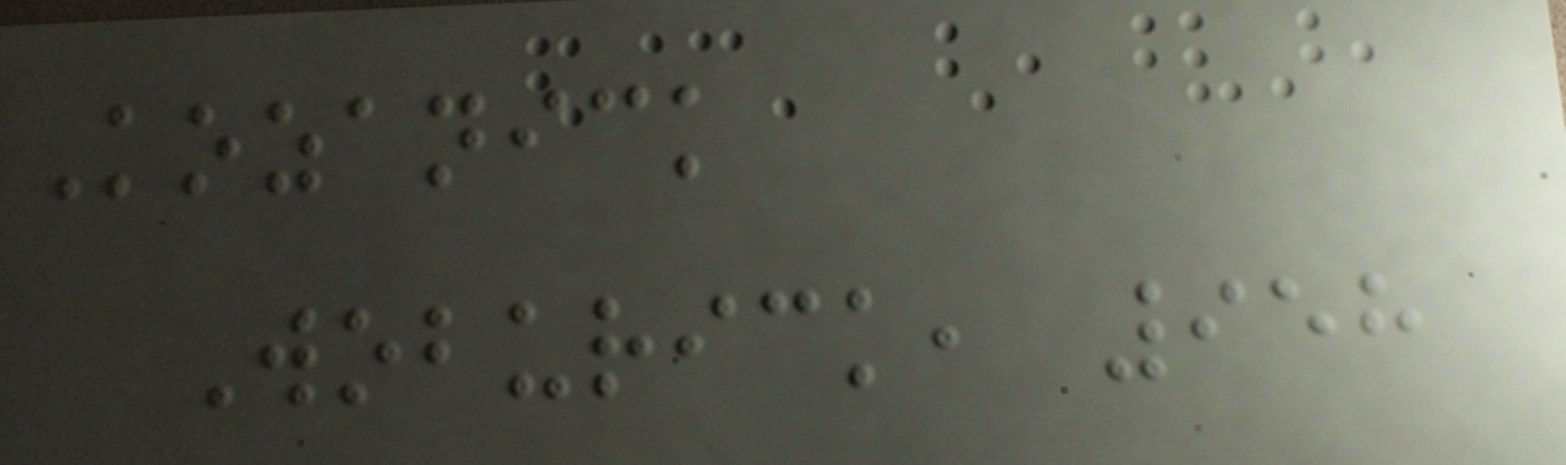Kozanick
Woburick, 958
